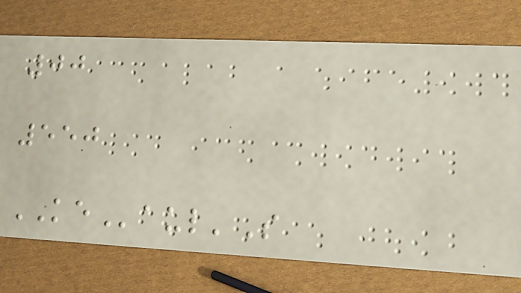00
550
KEaul'S
